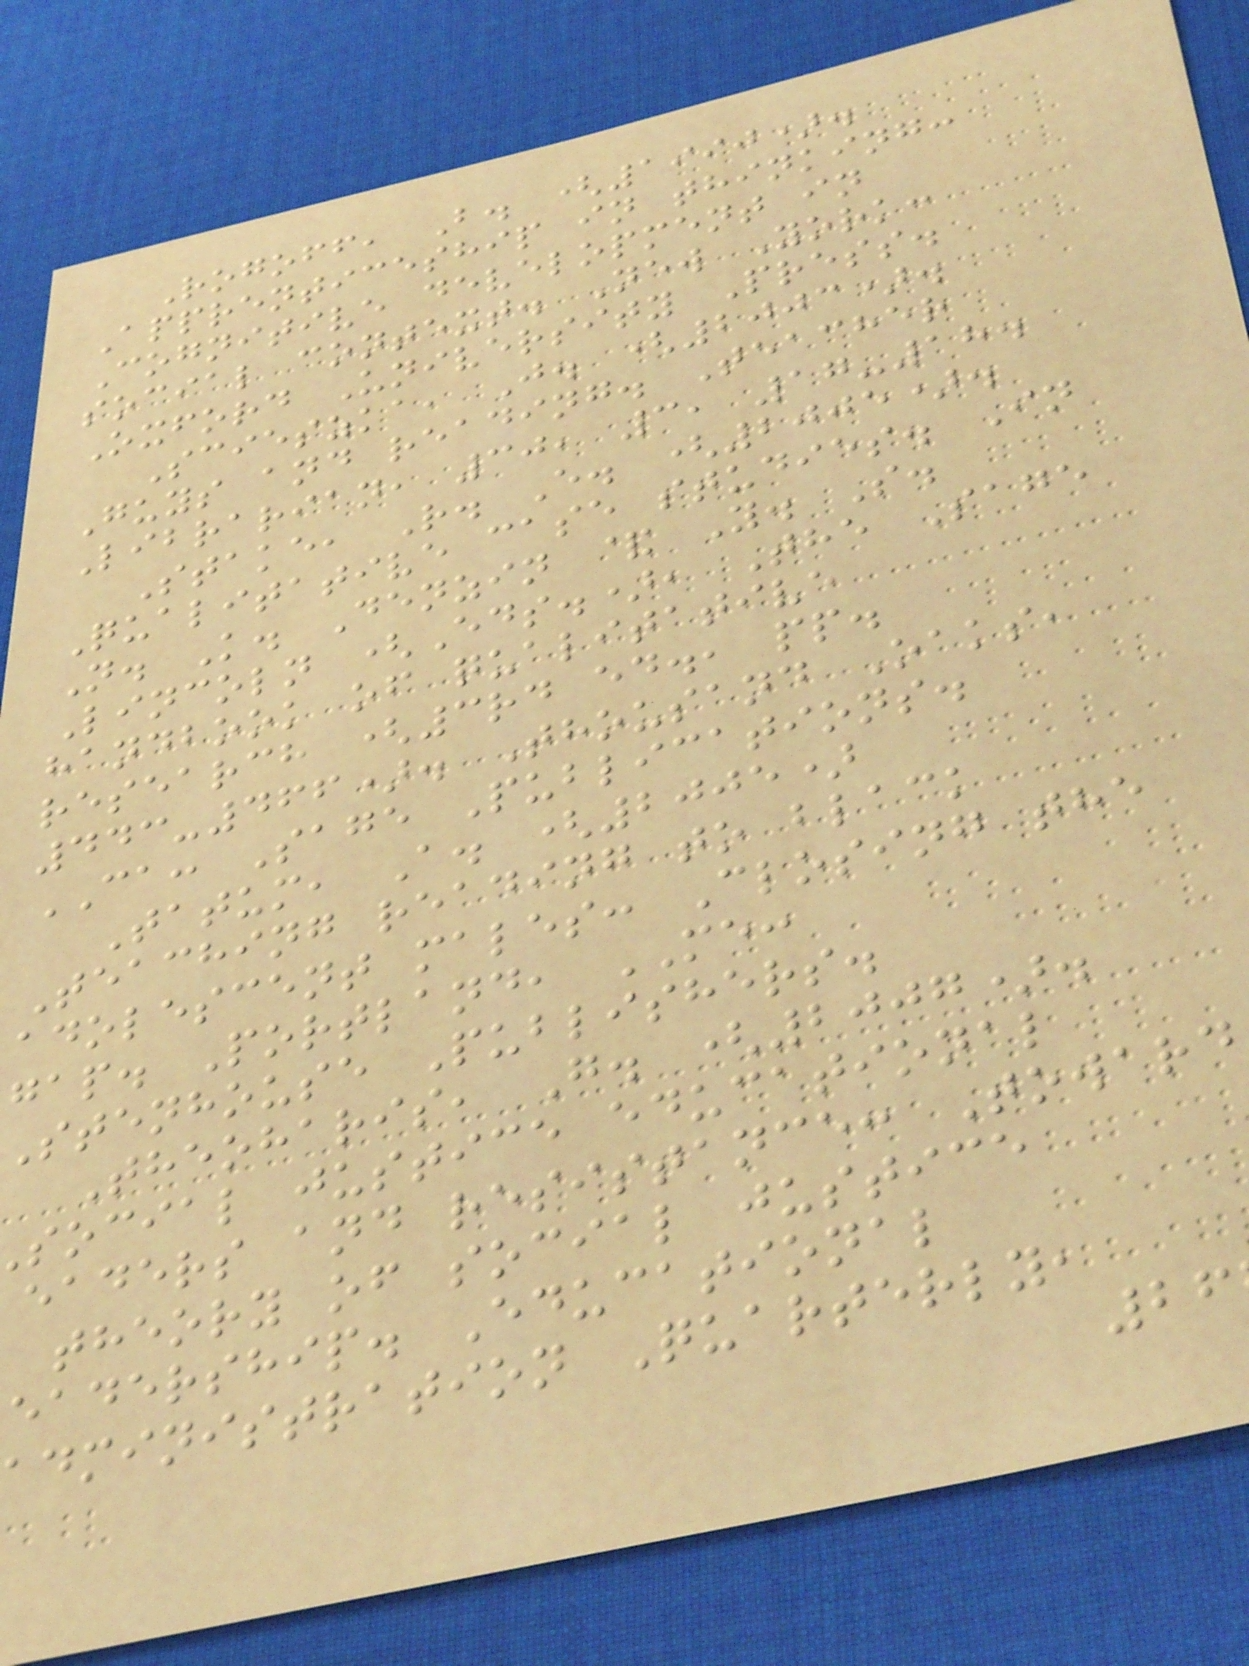Rogoff, B. (1990).
Apprenticeship in thinking:
Cognitive development in
social context. New York:
Oxford University Press.
Scieszka, J. (2003).
Guys and reading. Teacher
Librarian, 30, 3, 17-18.
Stake, R. E. (2005).
Qualitative case studies. In
N. K. Denzin & Y. S.
Lincoln (Eds.), The Sage
handbook of qualitative
research (3rd ed., pp.
443-466). Thousand Oaks,
CA: Sage Publications.
Tatum, A. (2005)
Teaching reading to black
adolescent males: Closing the
gap. Portland, ME:
Stenhouse Publishers.
Theoharis, G. (2007).
social justice educational
eaders and resistance: Toward
theory of social justice
eadership. Educational
administration Quarterly,
